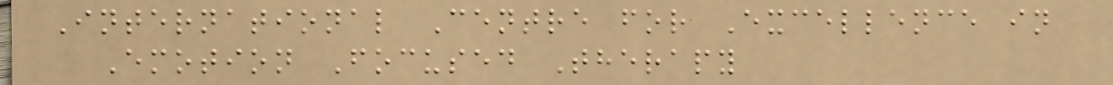International Centre for Excellence in
Emotion Focused Therapy
